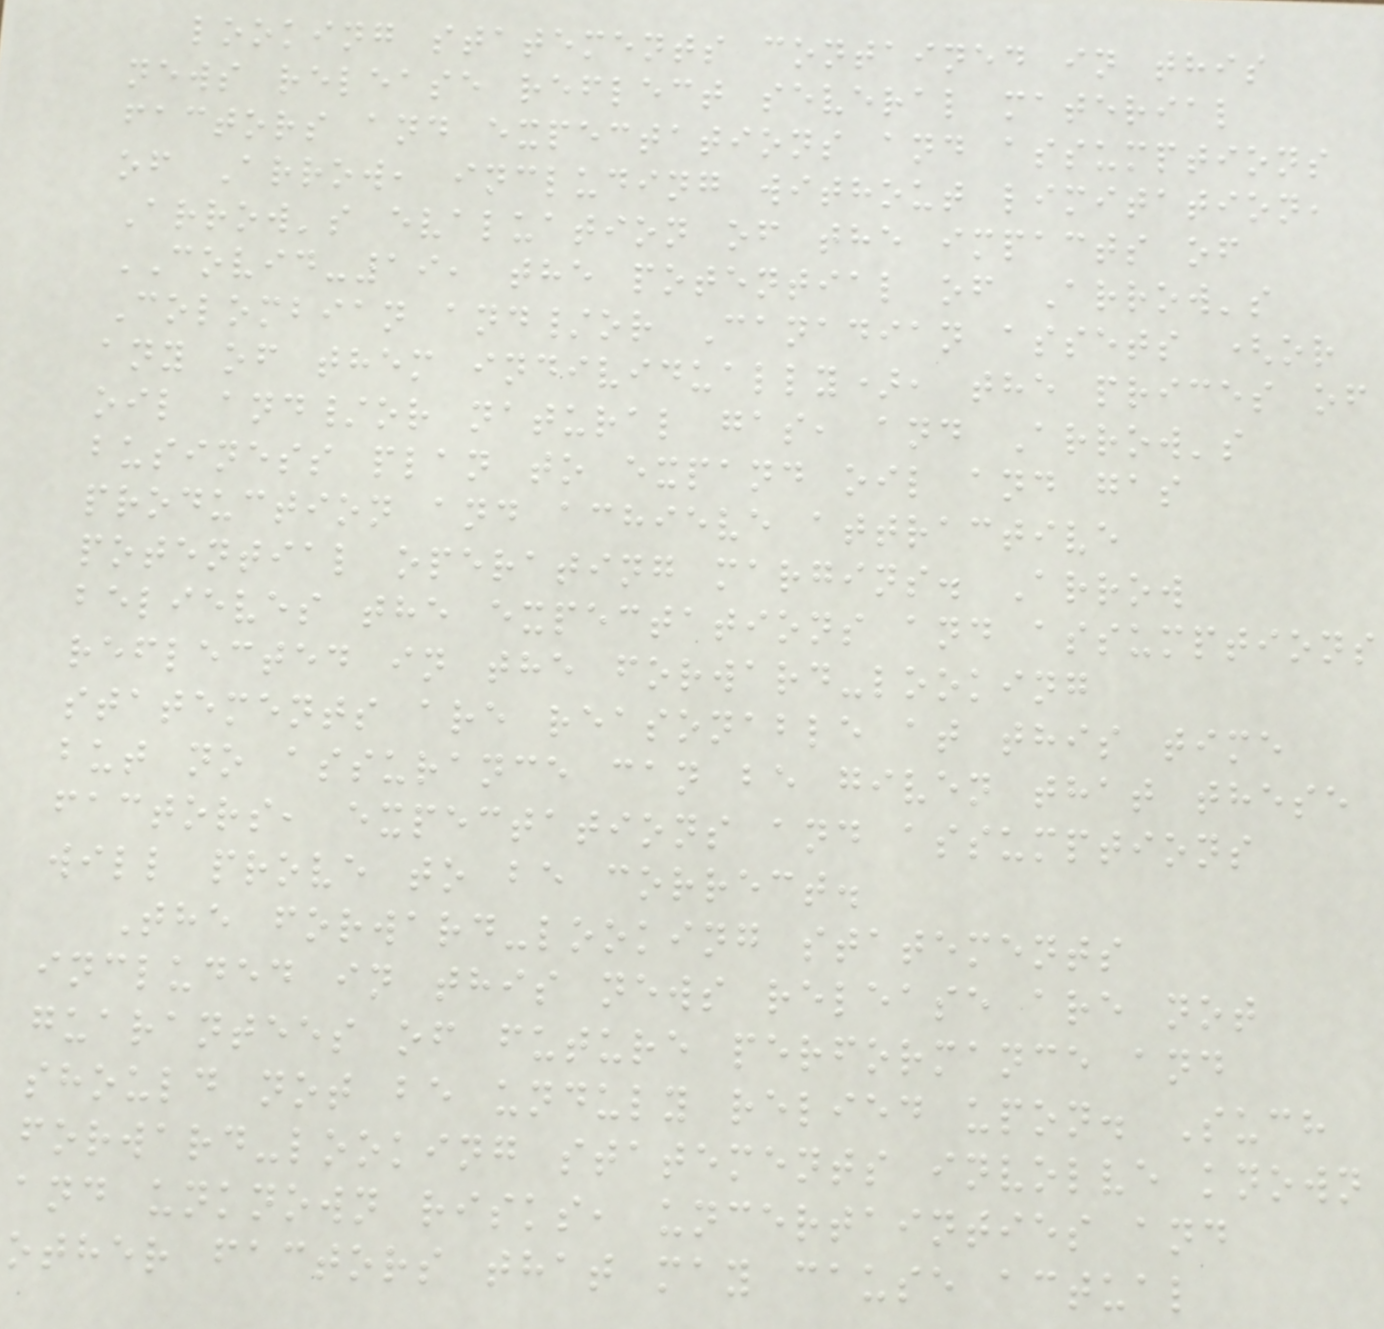looking statements contained in this
news release reflect several material
factors and expectations and assumptions
of Arrow, including without limitation,
Arrow's evaluation of the impacts of
COVID-19, the potential of Arrow's
Colombian and/or Canadian assets (or
any of them individually), the prices of
oil and/or natural gas, and Arrow's
business plan to expand oil and gas
production and achieve attractive
potential operating margins. Arrow
believes the expectations and assumptions
reflected in the forward-looking
statements are reasonable at this time
but no assurance can be given that these
factors, expectations and assumptions
will prove to be correct.
The forward-looking statements
included in this news release are not
guarantees of future performance and
should not be unduly relied upon. Such
forward-looking statements involve known
and unknown risks, uncertainties and
other factors that may cause actual
